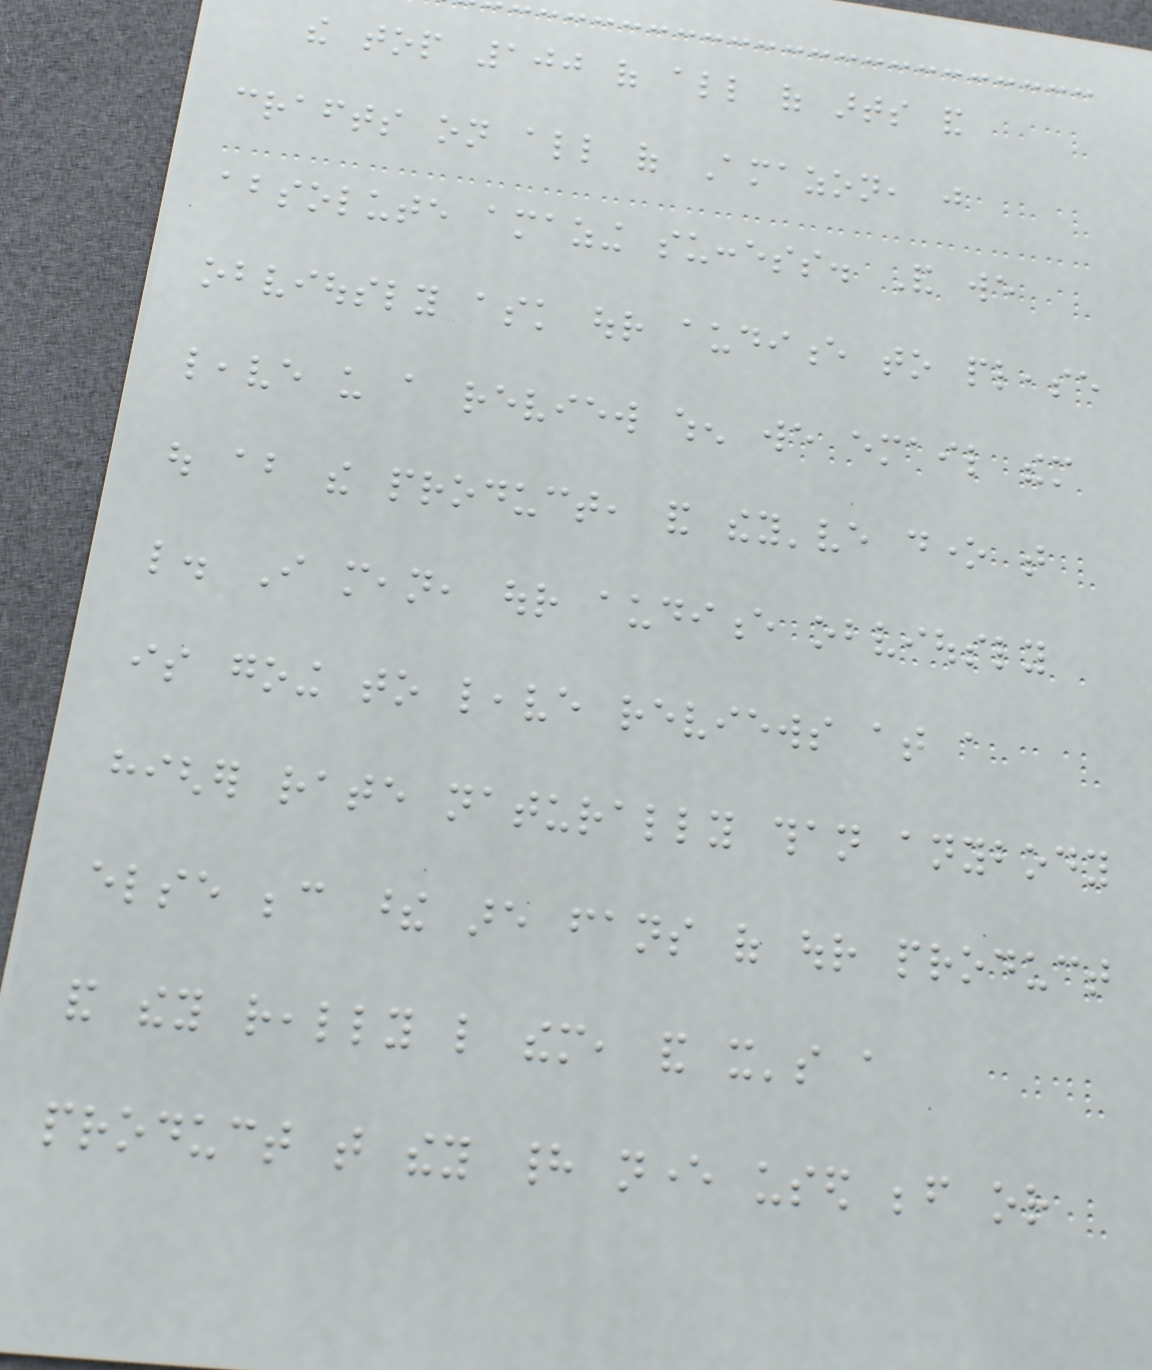the top 100 of all of arts and
crafts on all of Amazon, just
absolute amazing success. And we
obviously ask our audience to please
leave us a review when we email them
out about the product, and they've done that
like. I mean, our audience obviously
is going to leave reviews at a
higher rate naturally than anybody
else because these are fans of our product
and they really like them, and it's a
product that they had never used before or
